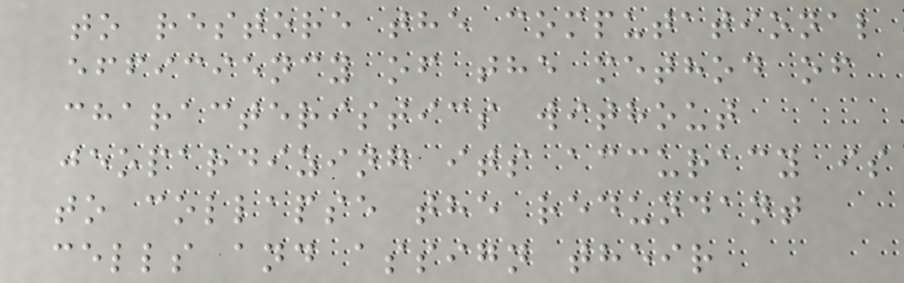to restore the computational
efficiency of the method of
characteristics without
jeopardizing its accuracy is
to collapse the redundant
cells and assign their
